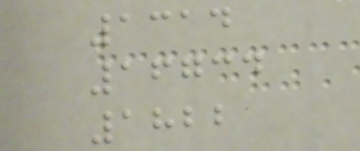1314
16734
1822
